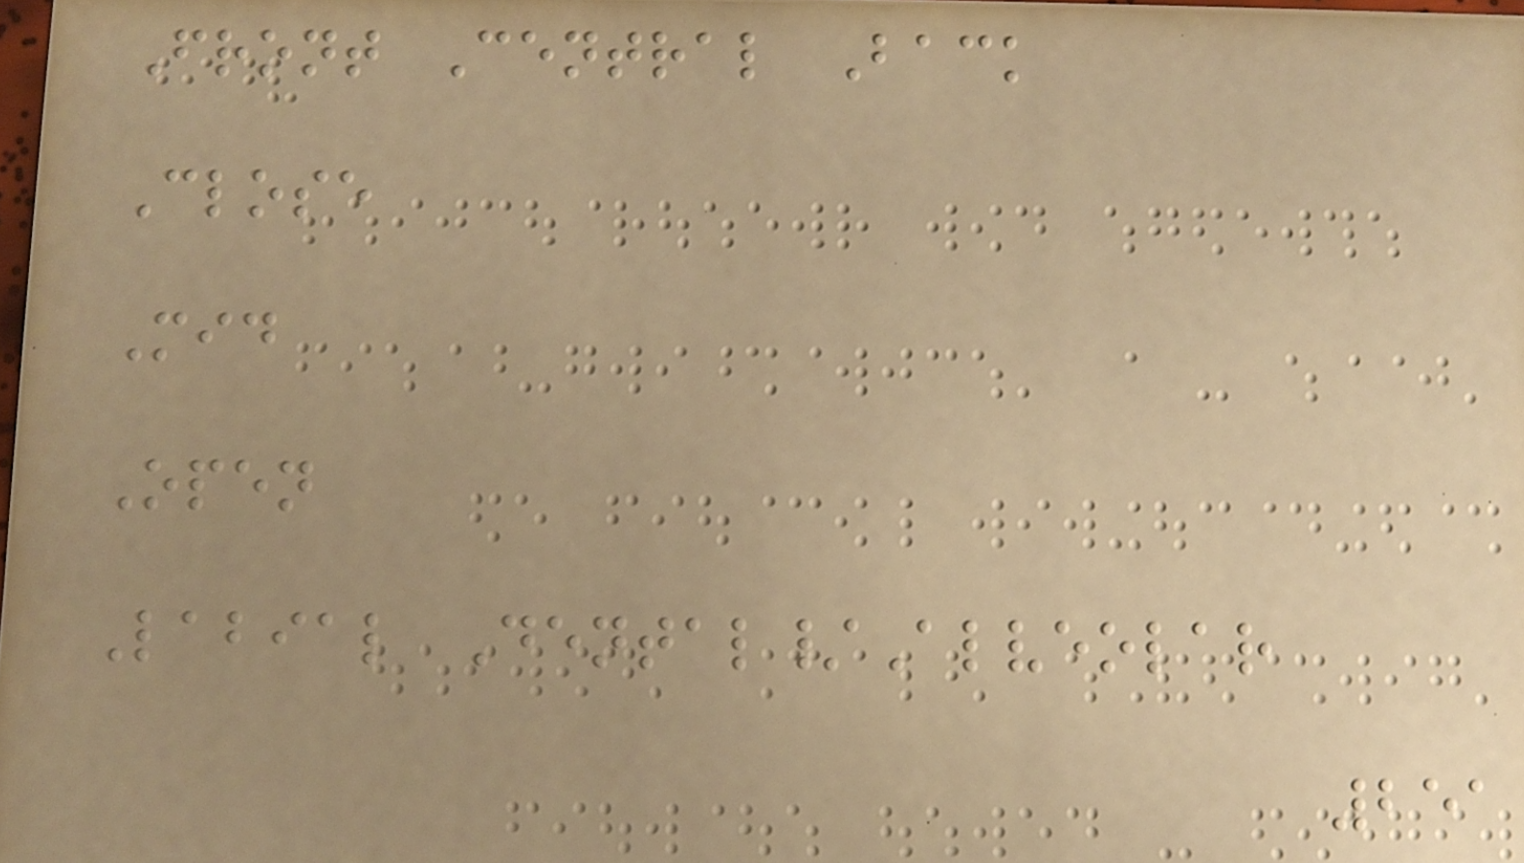Front Central Back
Close
Mid
Open
Labial Dental/Alveolar
251
